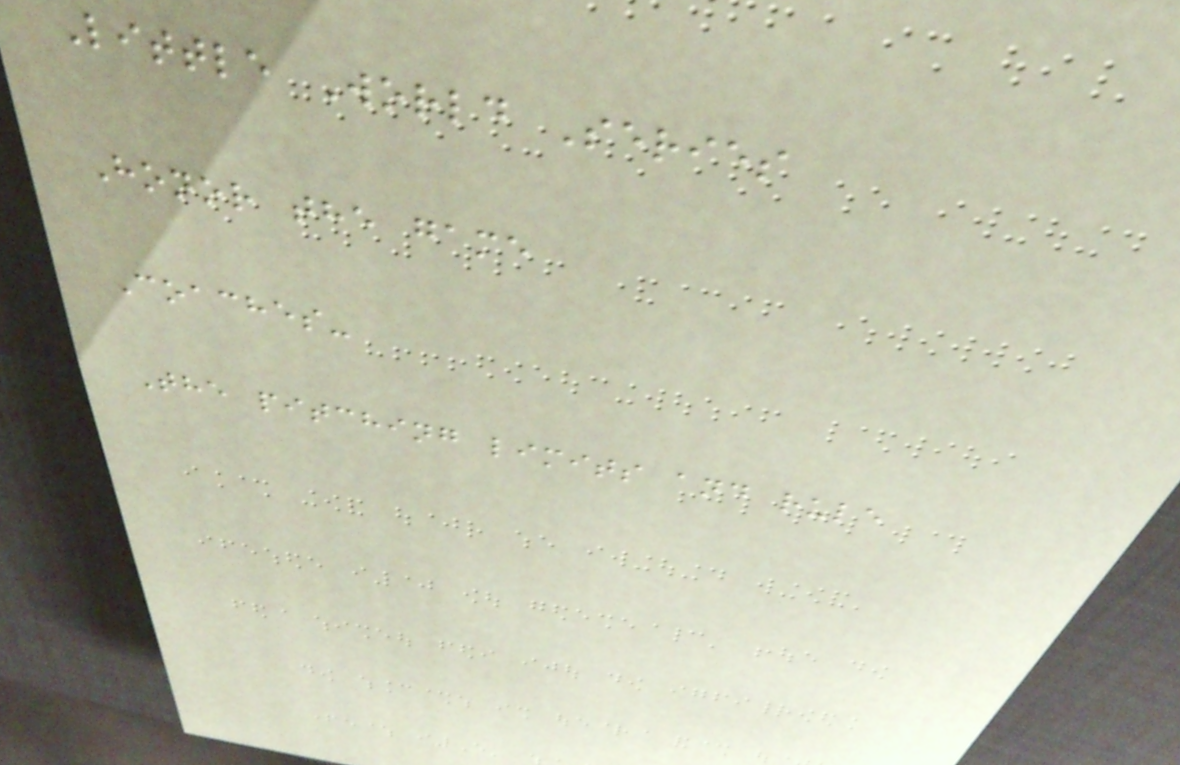Little World Series
Honor the game
Coaches-
The pitching limits and rule
